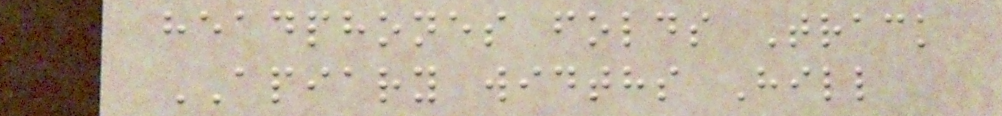headphones folds Track
APIARY widths Hill
